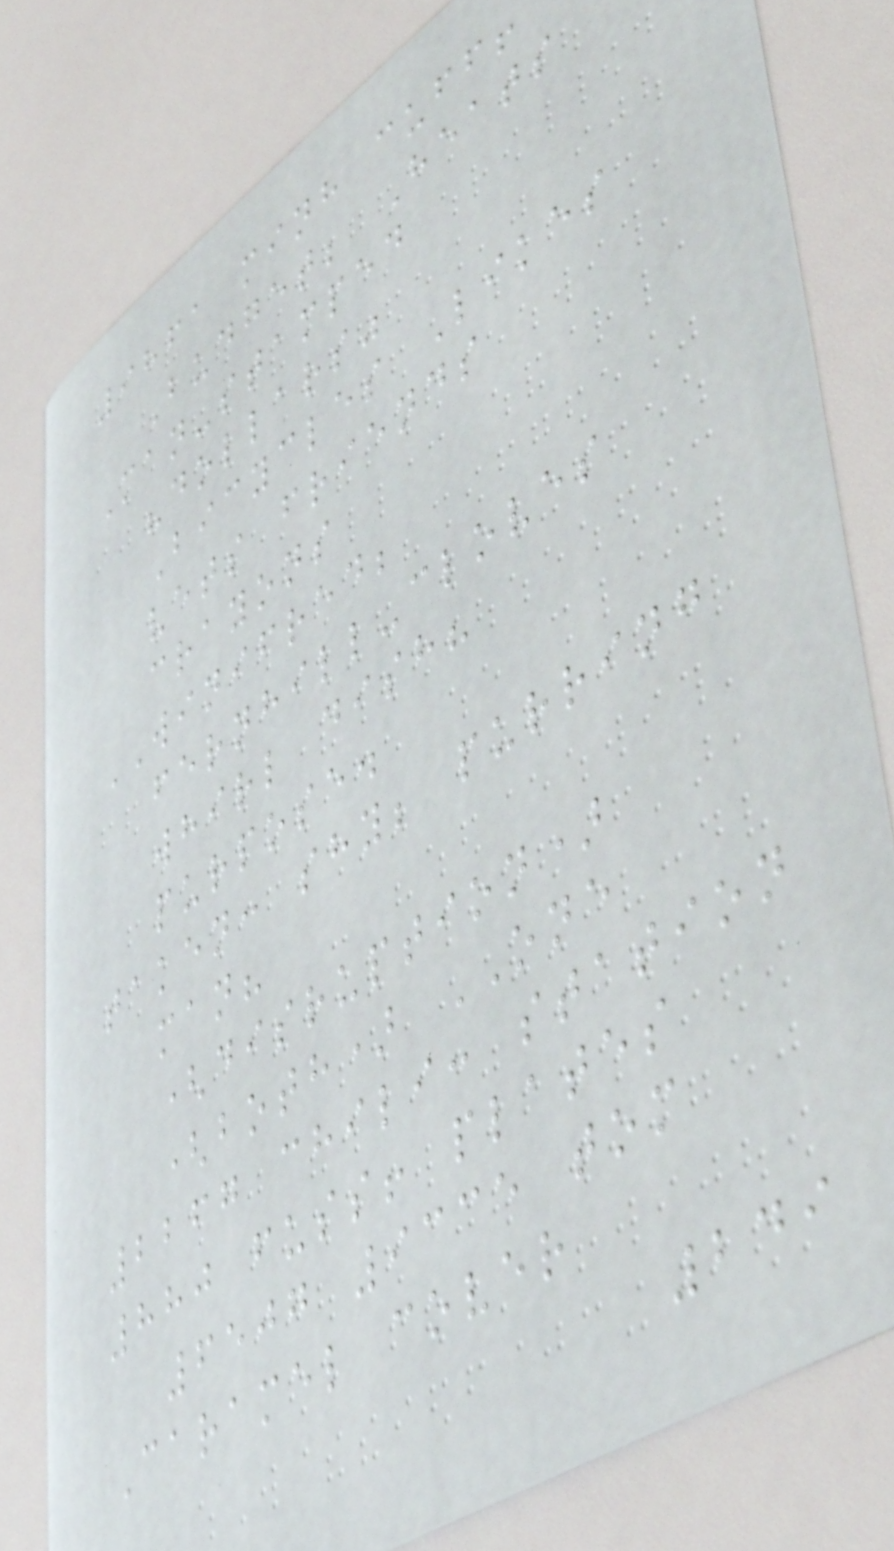9861 minh cuff!
Budget; Heats
Man-stamped
"dollars"
Bicycles Likes
vets friends
crayons
WINIFRED;
fernhill-cloves
whirl dish?
purpose.
taken: shy; purring
man?
(disruption)
(both) ONE
2267 chili: station
880 fuss! plates
6507 9335 tom
Caramel cover
249
